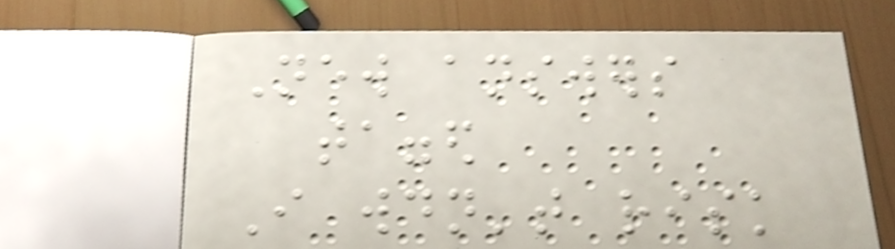New answers
tagged
I wouldn't risk
